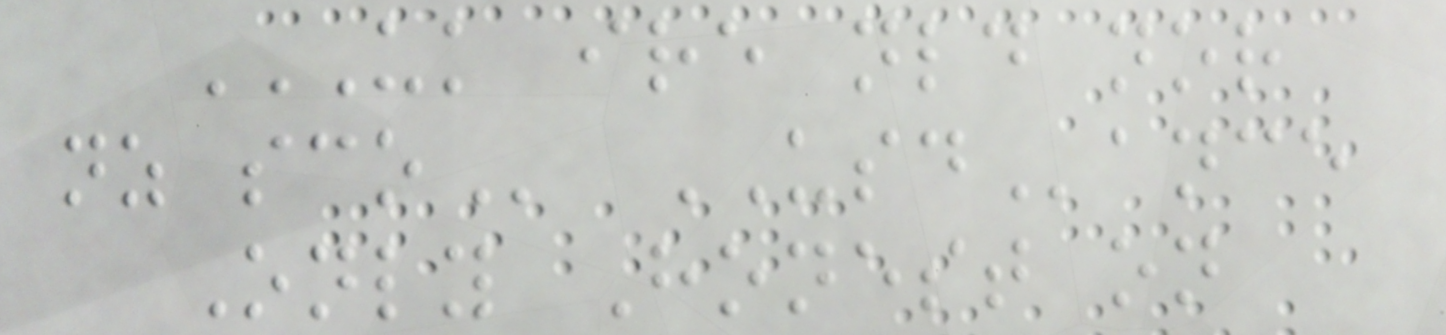UK IRE NLD NOR
NZ SCO USDance
Only Honest on
